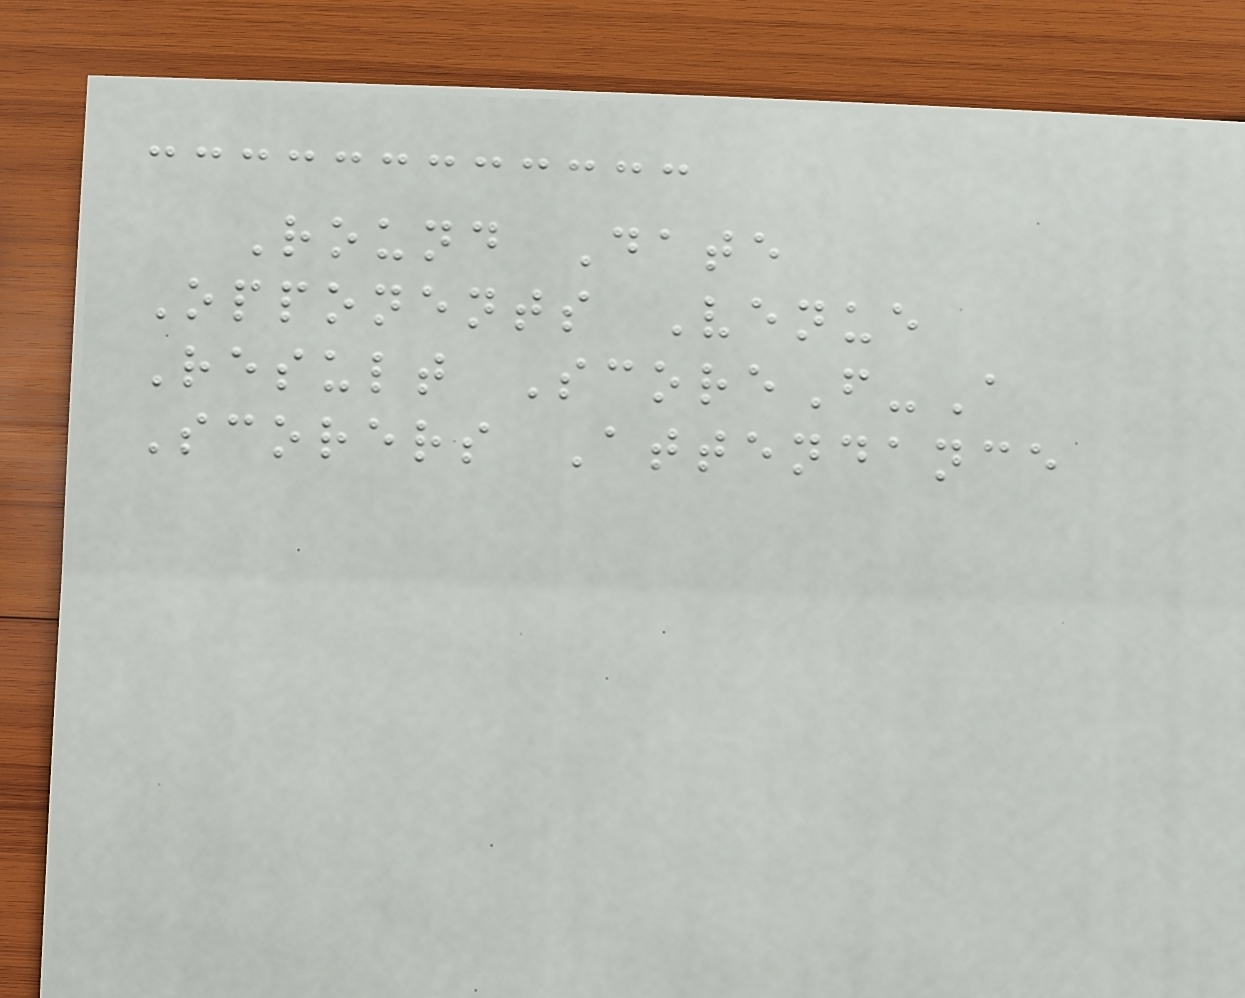Round Date
Opponents Venue
Result ScoreF-A
Scorers Attendance
